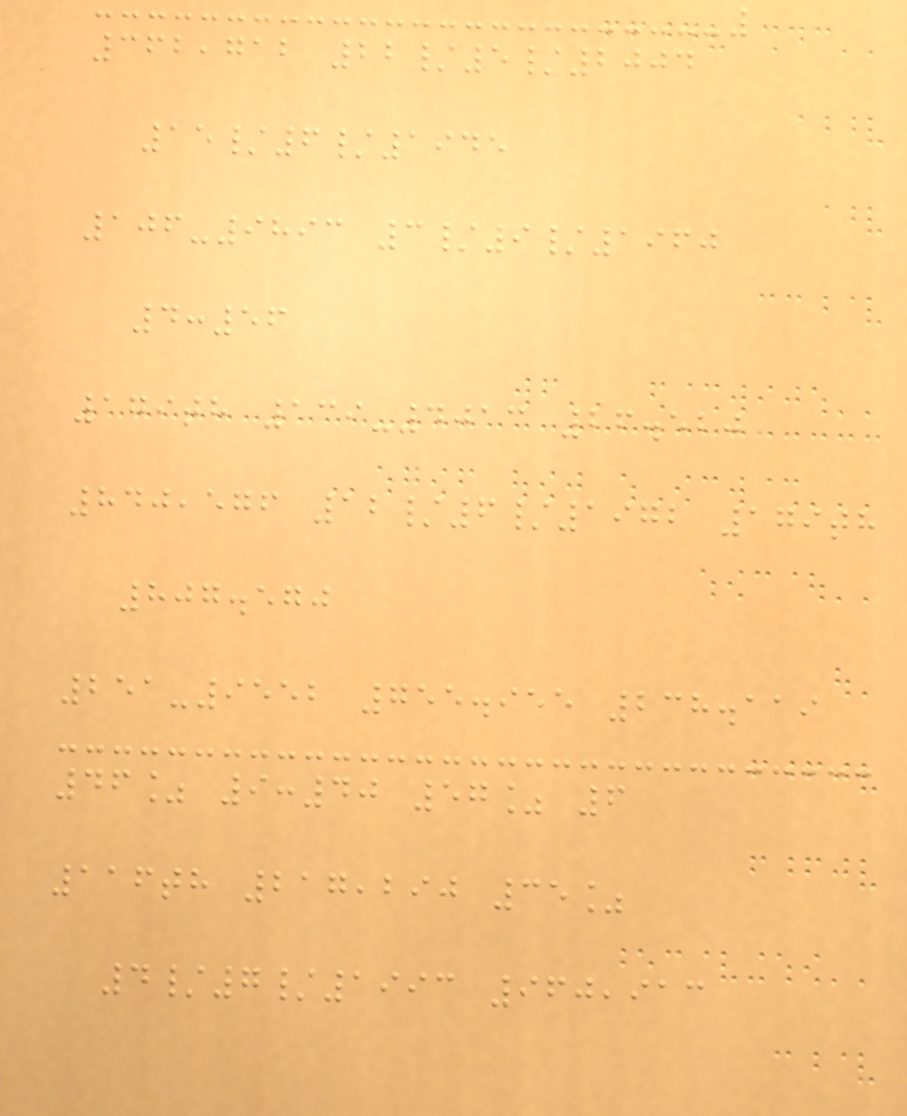362,712 22/5/2004
15/6/1945
106-9893 3/9/1960
4:56
179th 139-4013 26.520
840,576 12/6/1972 179th
807.570
251-9552 755.955 238.119
46% 9:40 57% 6
116th 217,290 35%
4/7/1993 960,913
